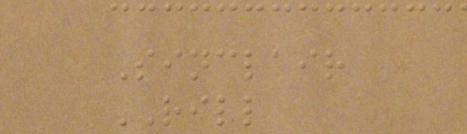Sinclair
RILL
